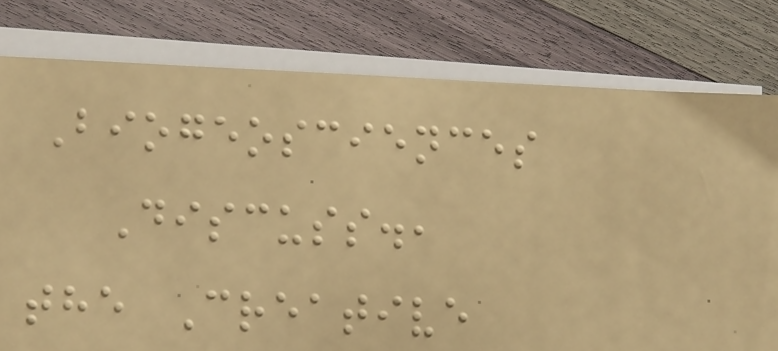Biogeosciences
Discuss.,
the Creative
